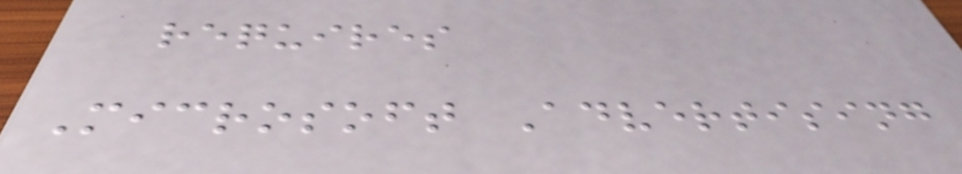requires
Microsoft Advertising
